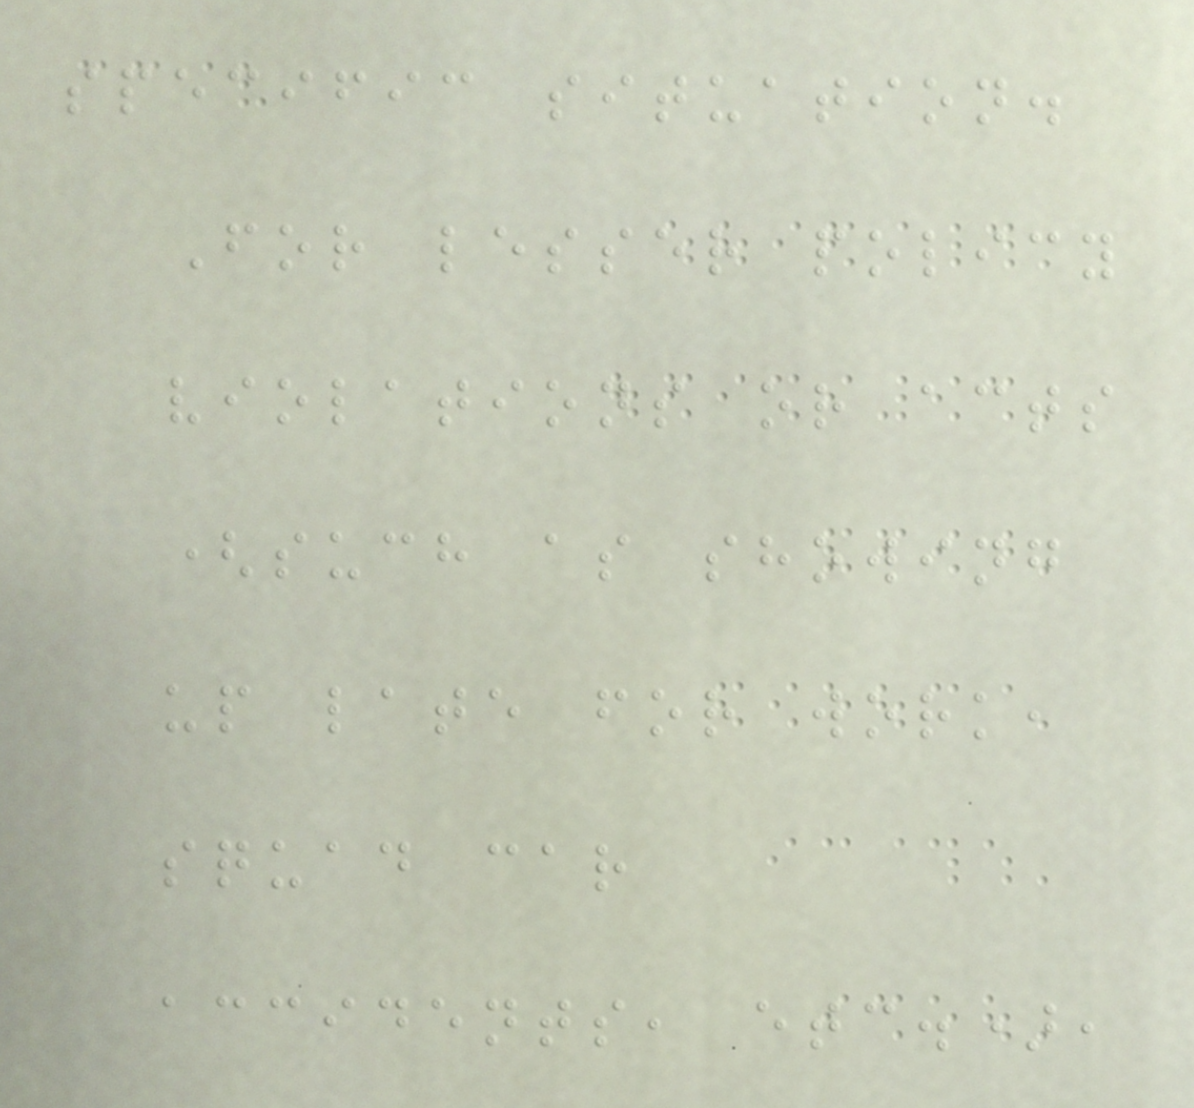specific situation.
For lesser policy
violations or acts
(such as showing
up late for work,
squad car
accidents, etc.),
